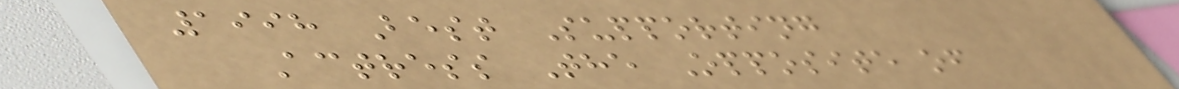1998 Best Supporting
Actress The Opposite of
